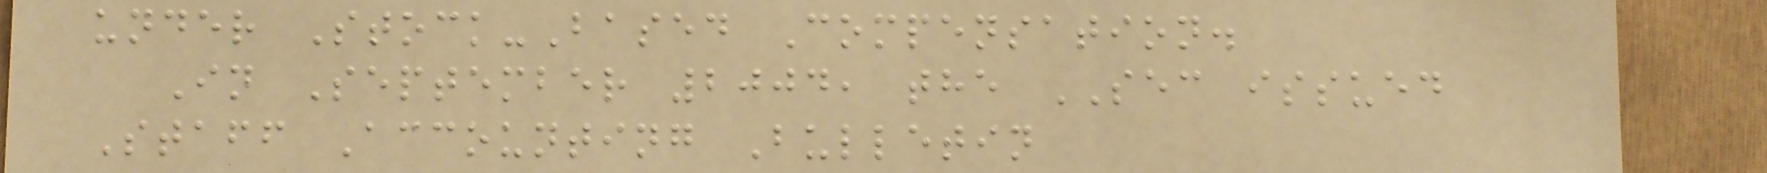under Stock-Based Compensation.
In September 2004, the SEC issued
Staff Accounting Bulletin
